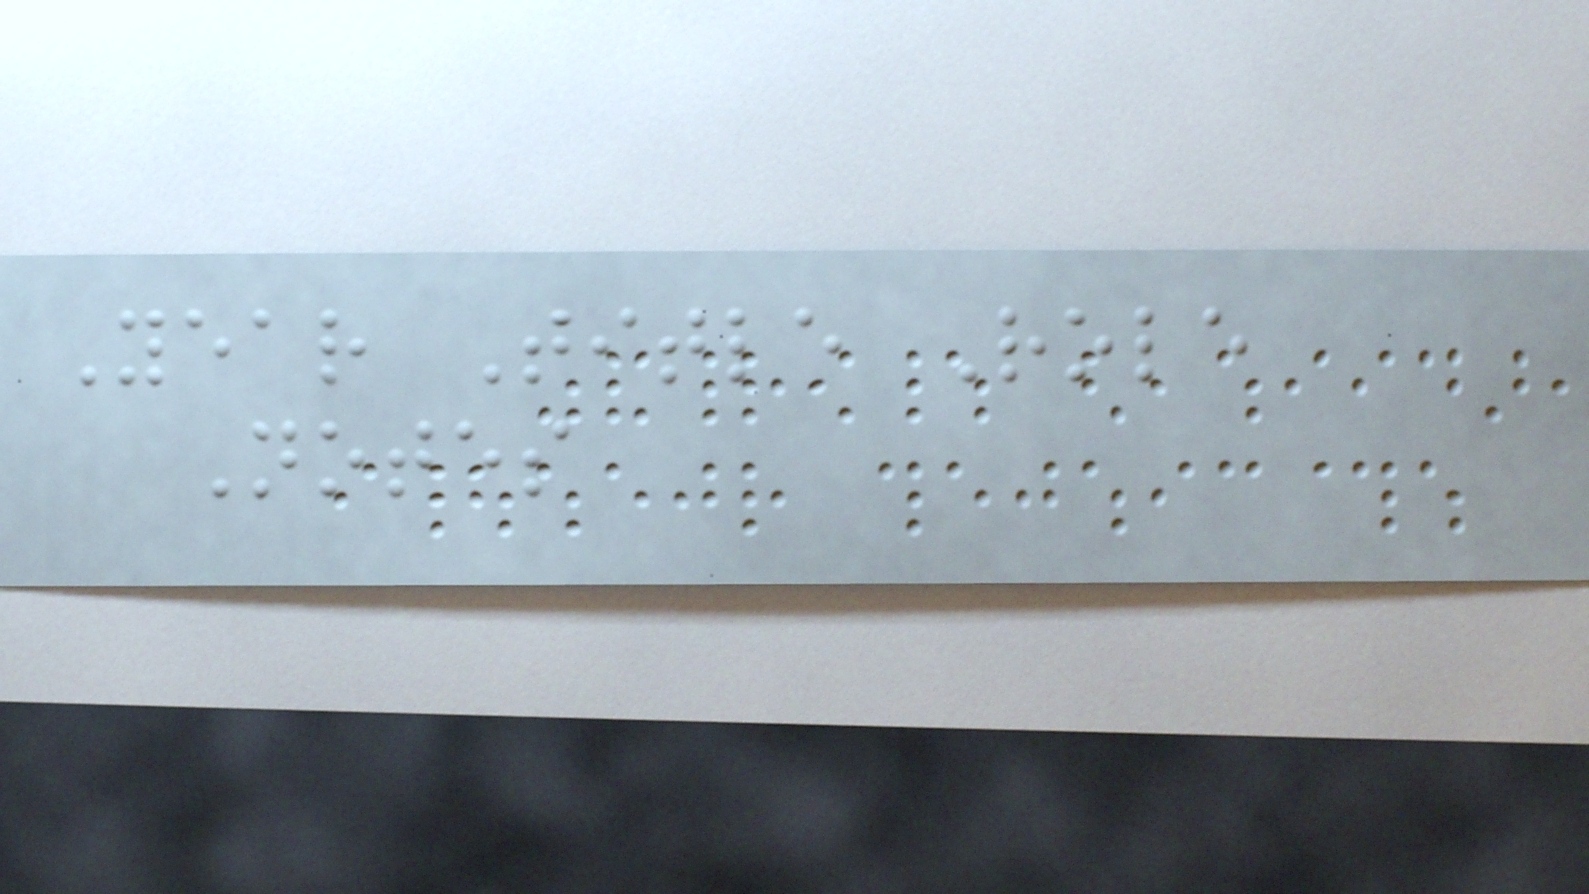Year Title Role
Notes
